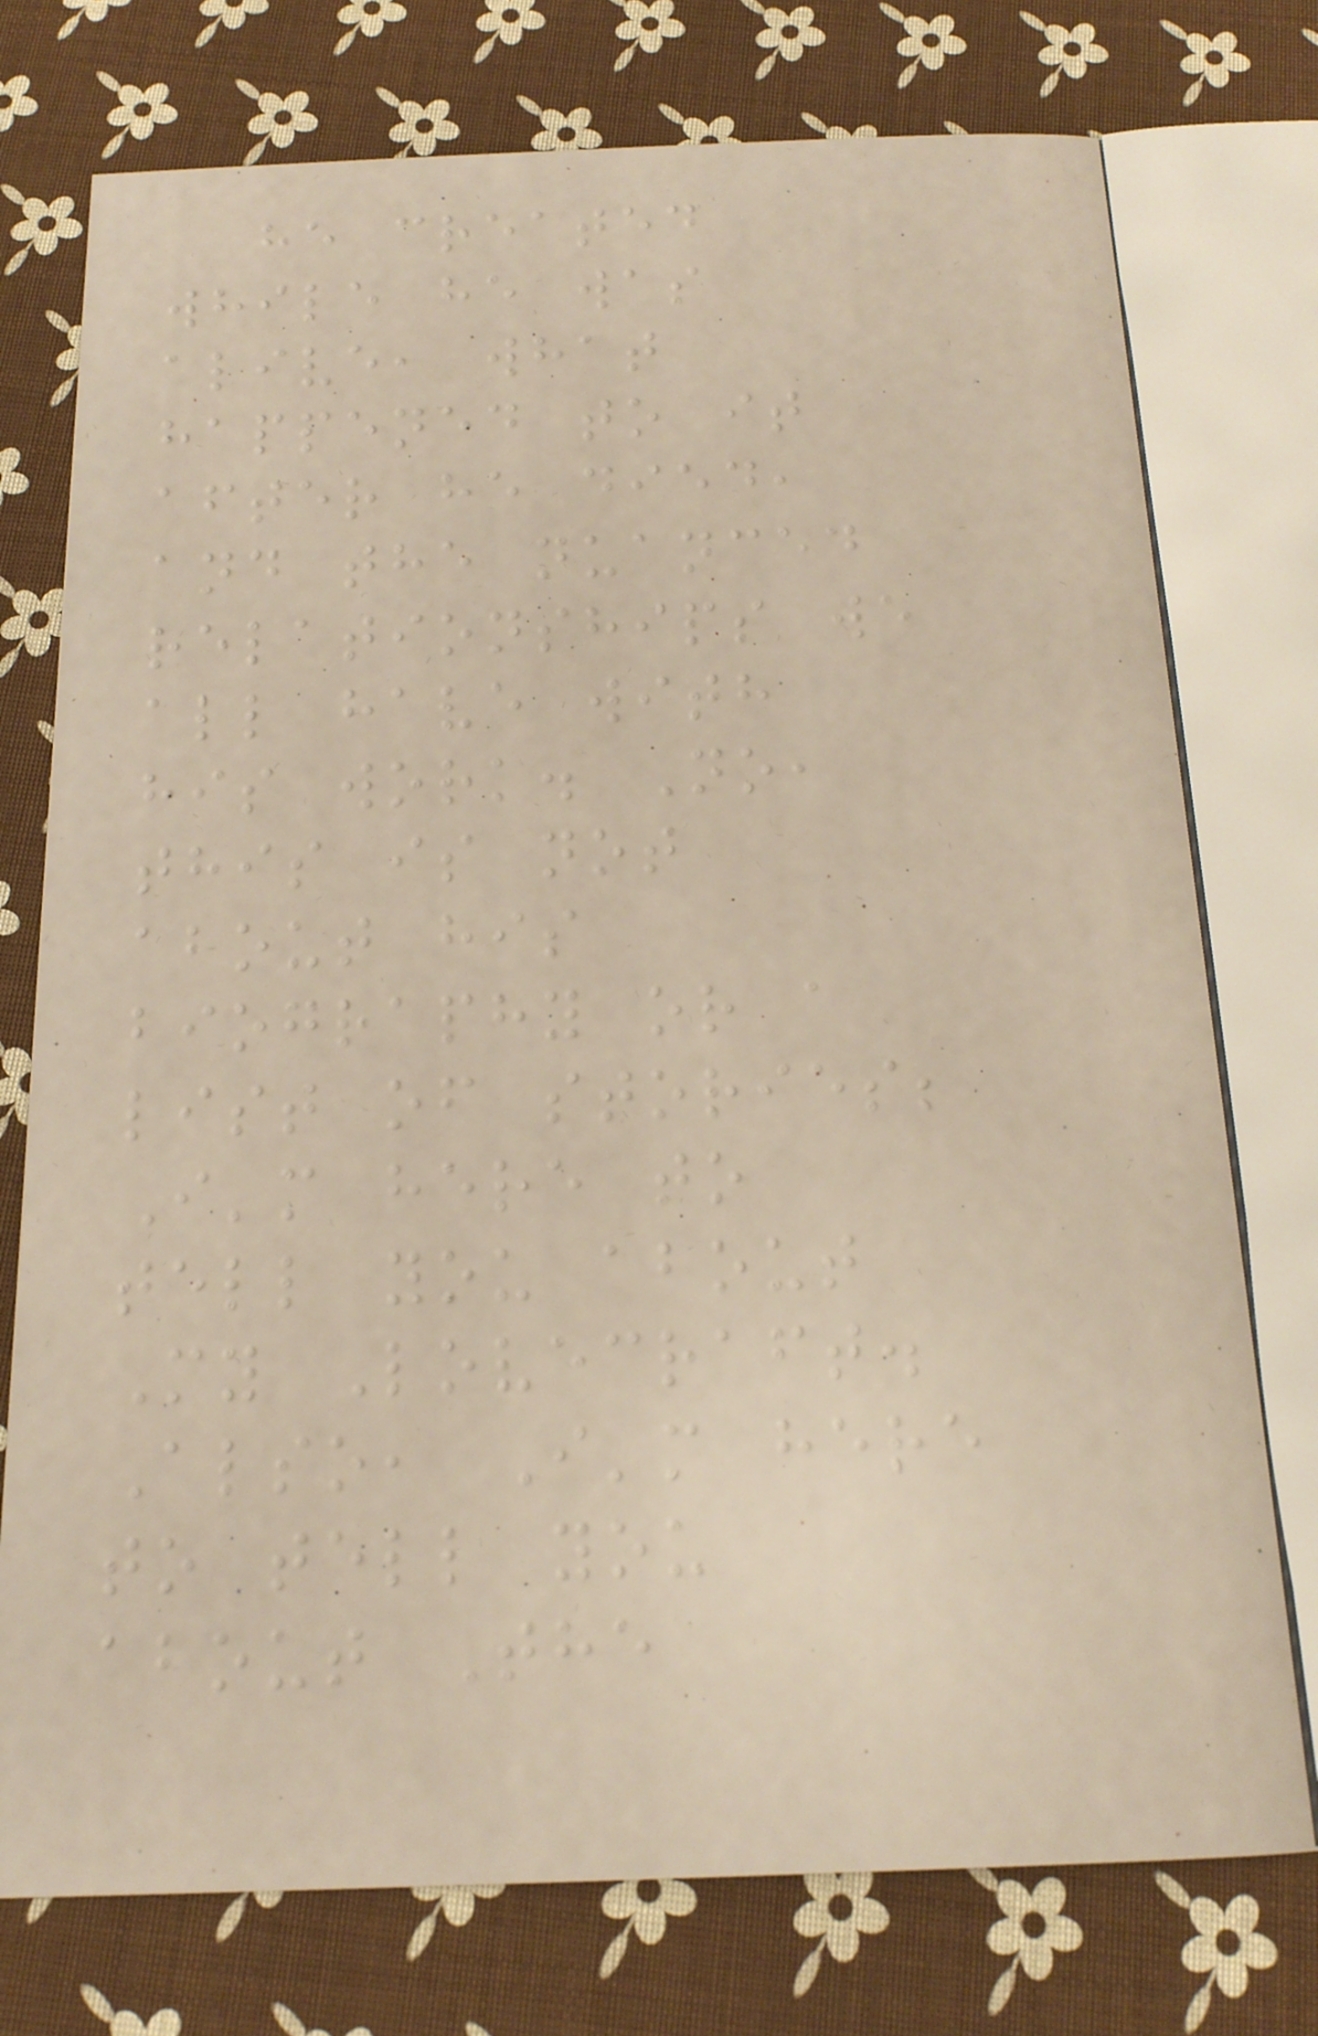he created
while he was
alive, what
happened to it
after he died,
and the nuanced
relationships we
all have with
his work. No,
this is not
about his
biography or a
list of stories;
I'm here to
tell you about
My Lovecraft.
Also, I'm here
to tell you
about The
